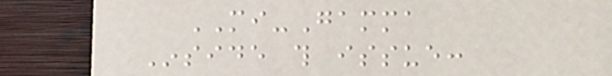MI-Gamma
Inside this issue:
